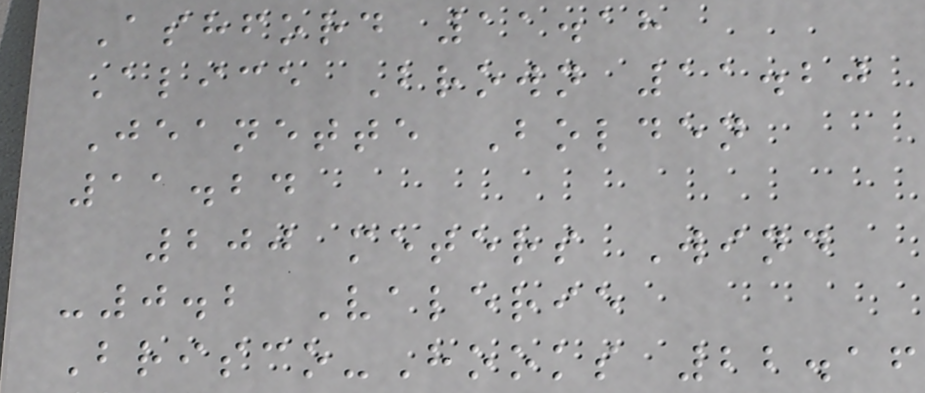Ashford 11.18
Alice Brown 11.20
Jeanette Bolden
11.24
200 meters Wind
-0.2 Valerie
Brisco-Hooks 22.16
